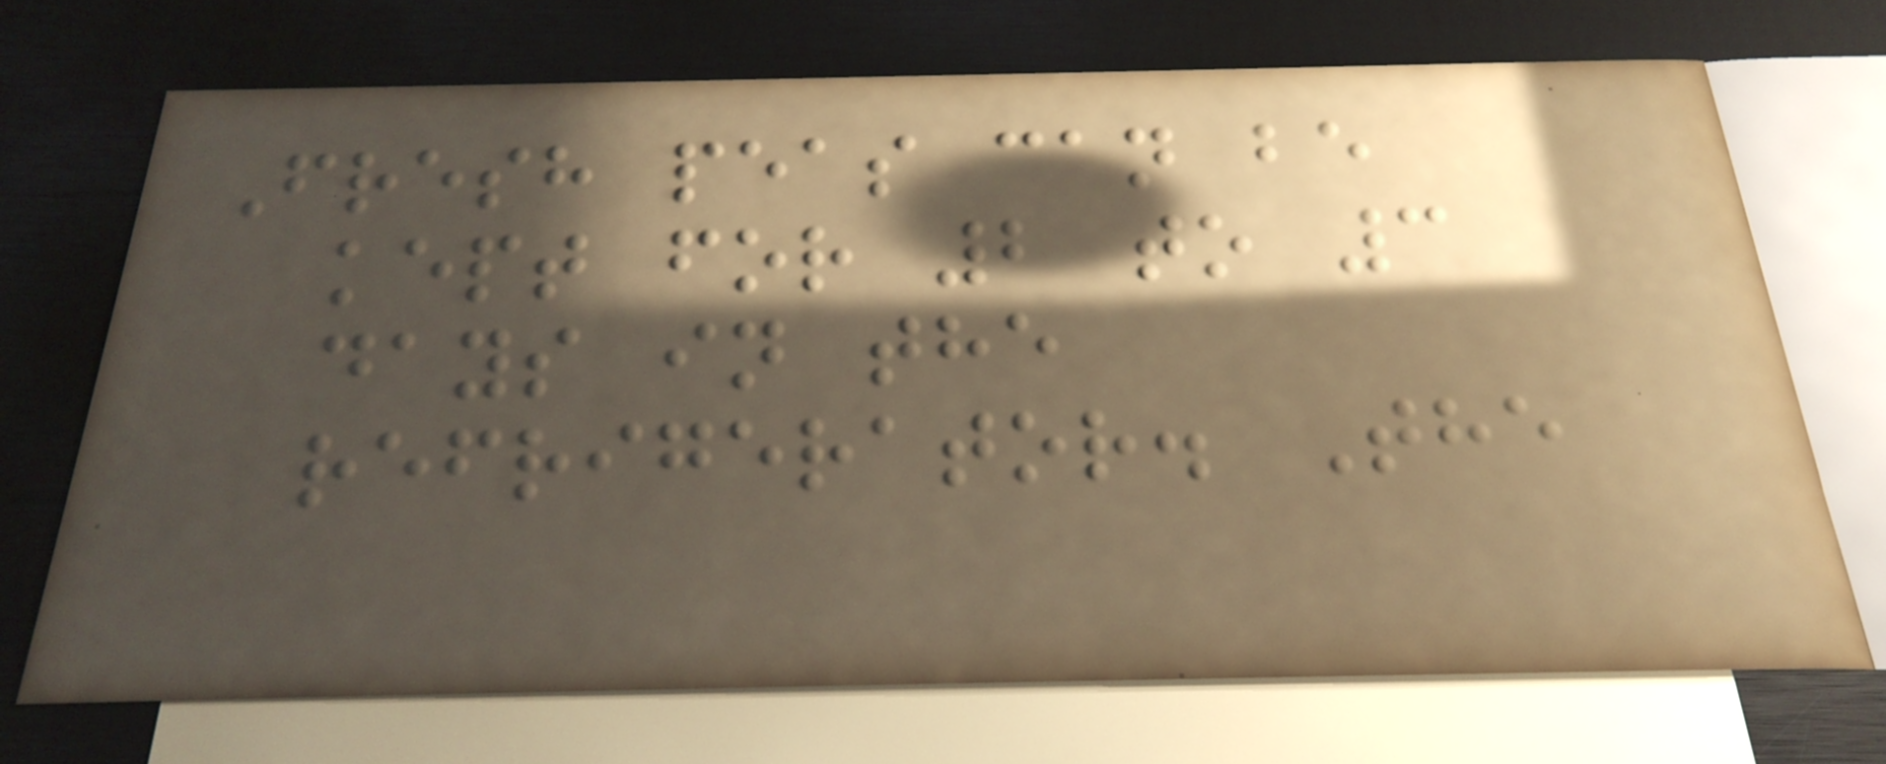Fresh peas can be
kept for 2 to 3
days in the
refrigerator. The
